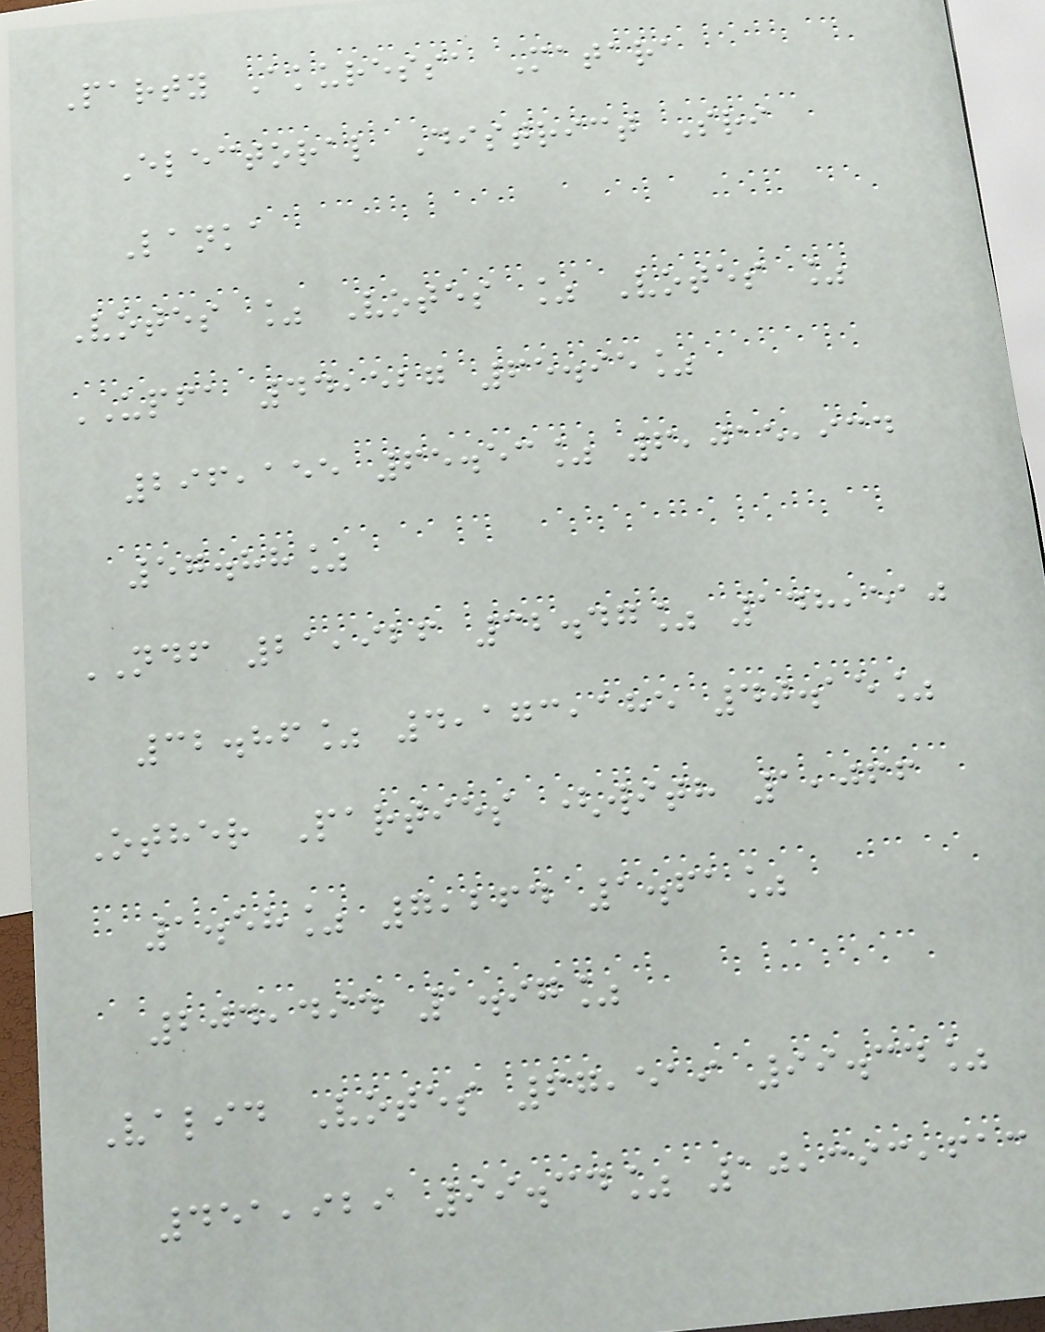Party Akuressa Matara
Electoral District Sri
Lanka
Votes % Votes % Votes %
UPFA 44,527 65.95%
296,155 65.53% 6,015,934
57.88%
NDF 21,926 32.47% 148,510
32.86% 4,173,185 40.15%
Other Parties (with 1,066
1.58% 7,264 1.61%
204,494 1.97%
Valid Votes 67,519 99.34%
451,929 99.34% 10,393,613
